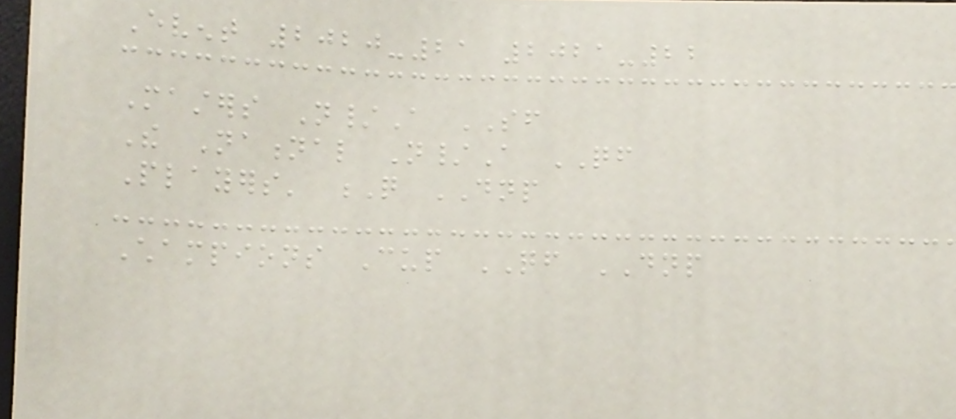Event 2020-21 2021-22
Masters N/A SF
The National N/A QF
Players' Q DNP
Champions Cup QF DNP
